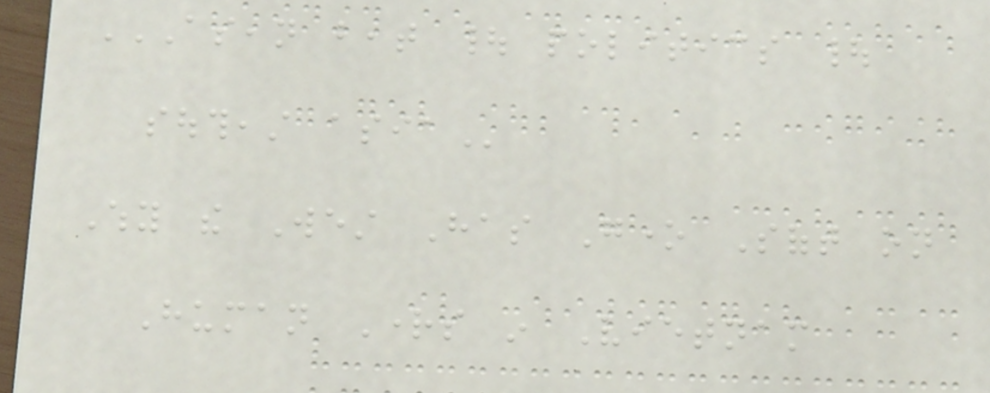ASEAN BEAT | POLITICS |
SOUTHEAST ASIA
Why the West Has Gone Soft on
Human Rights in Vietnam
